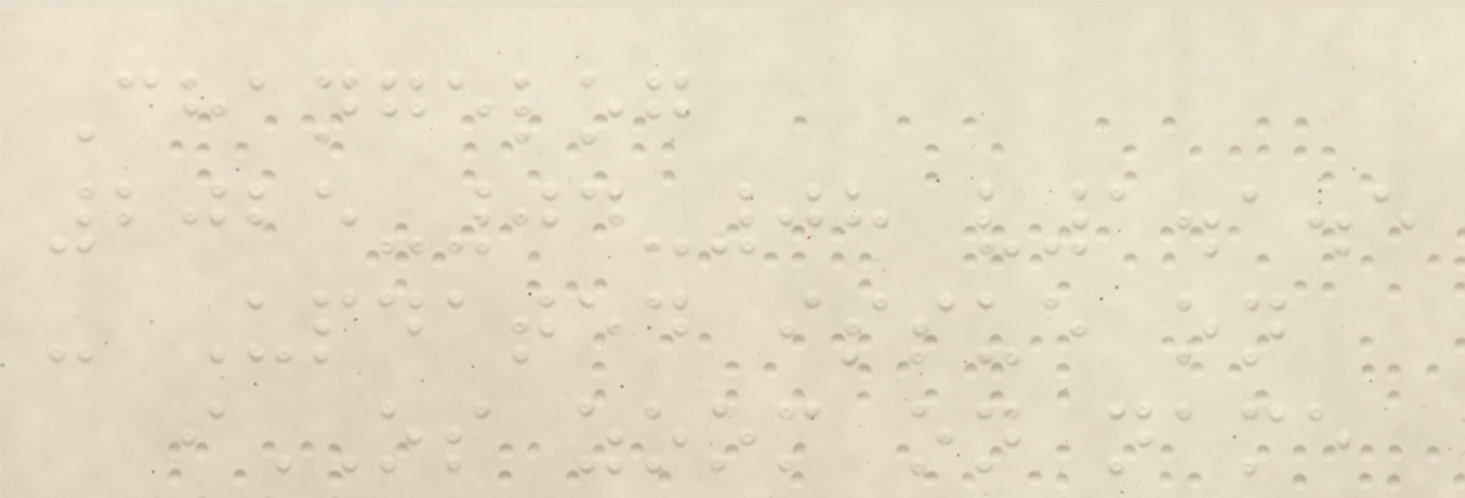Changelog
2025-04-08 v1.1.5
- Updated issue on
iOS zoom on name
